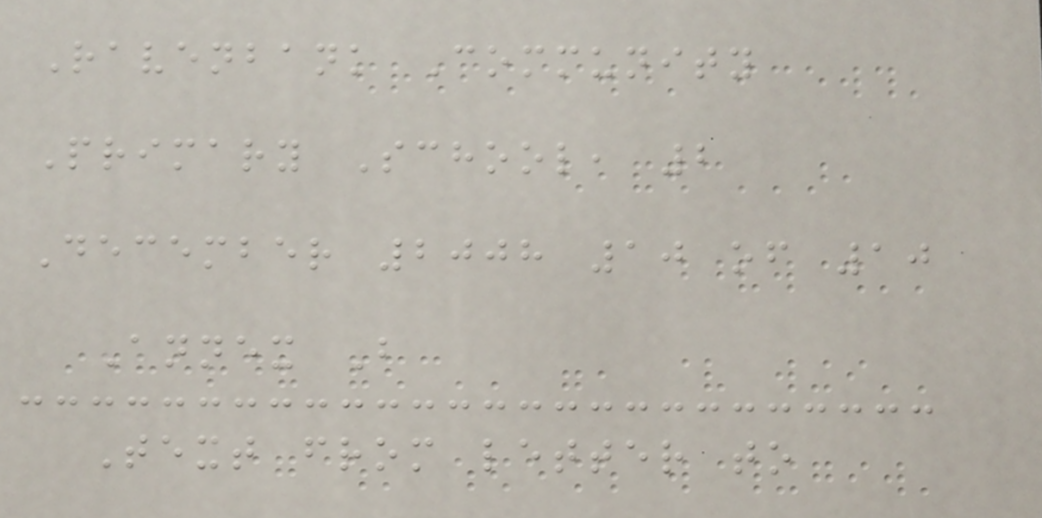Ravenbank Community
Primary School, 2
December 2008 10 of 10
Annex B
Text from letter to
